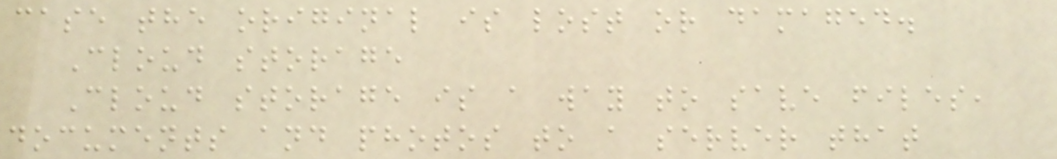case the original is lost or damaged.
Cloud storage
Cloud storage is a way to save files,
documents and photos to a server that
